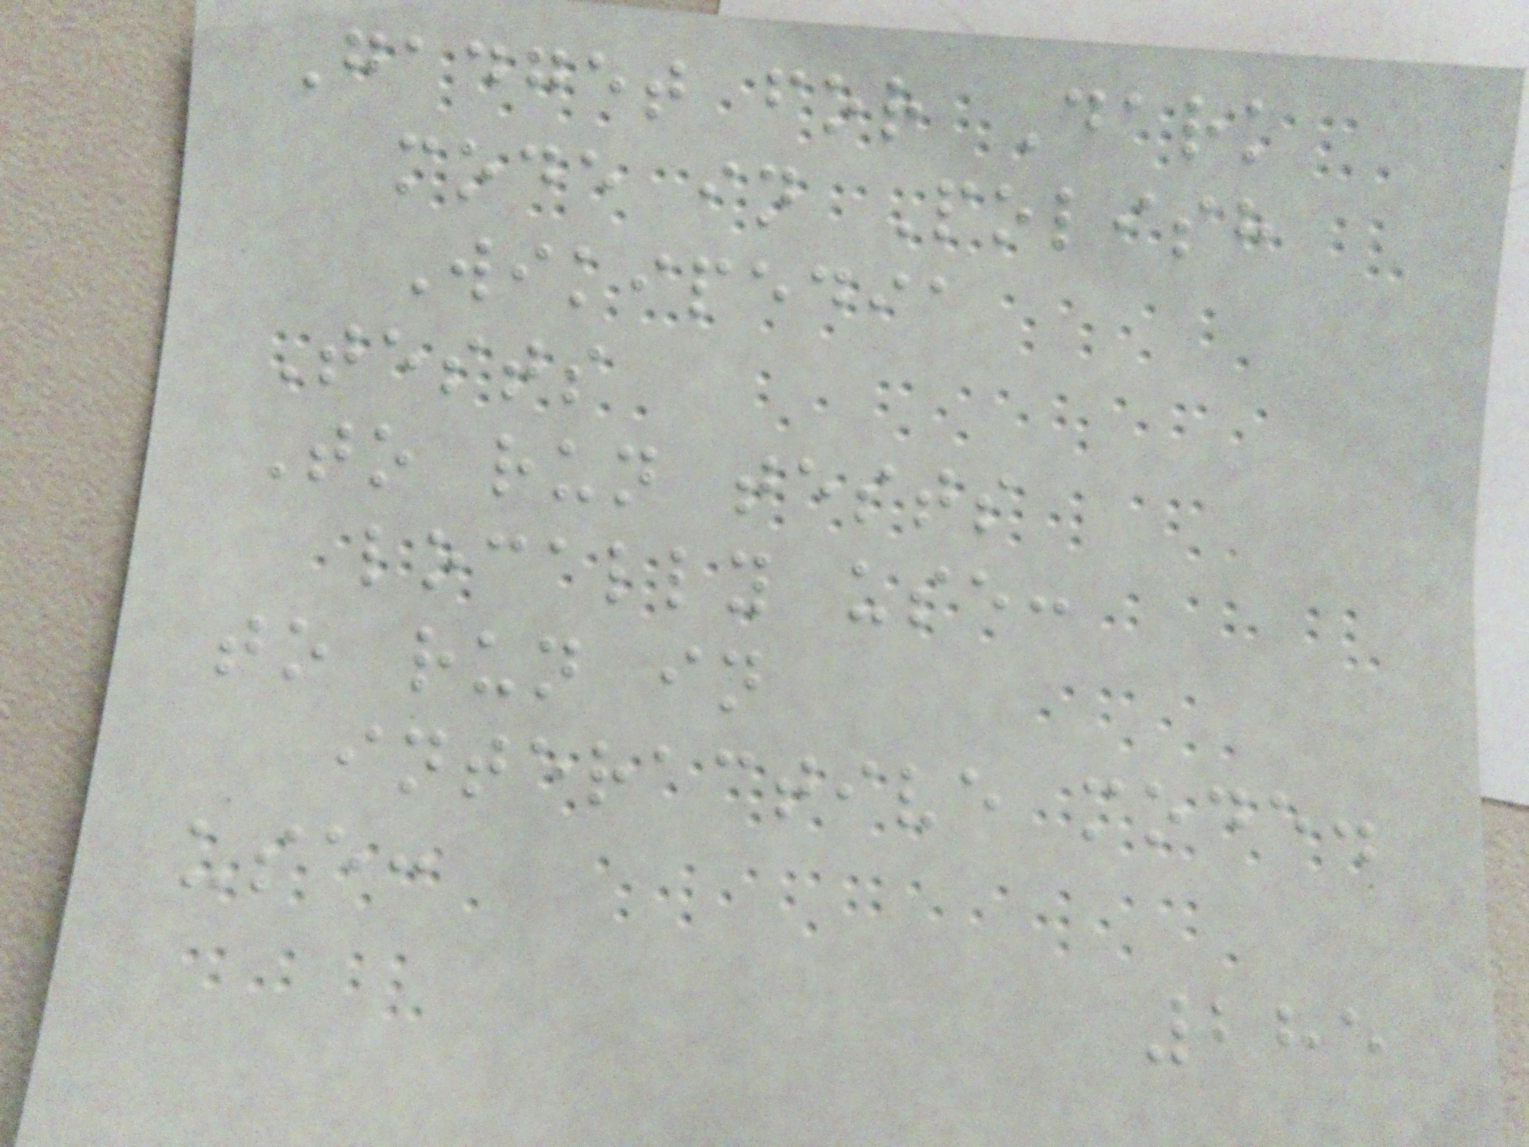Gadget for Dark
mode in Polish
Wikipedia
Tests
To run tests
locally use:
to run in
interactive mode.
use:
285
